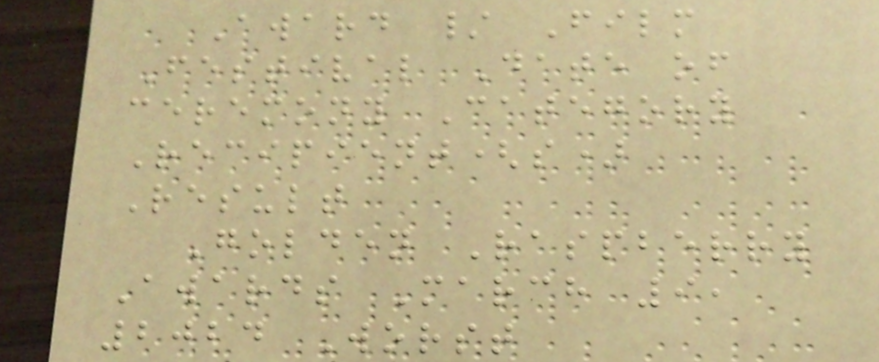Award / Film
Festival Date of
ceremony Category
Recipient(s)
Result
Golden Raspberry
Awards March 9,
2024 Worst
